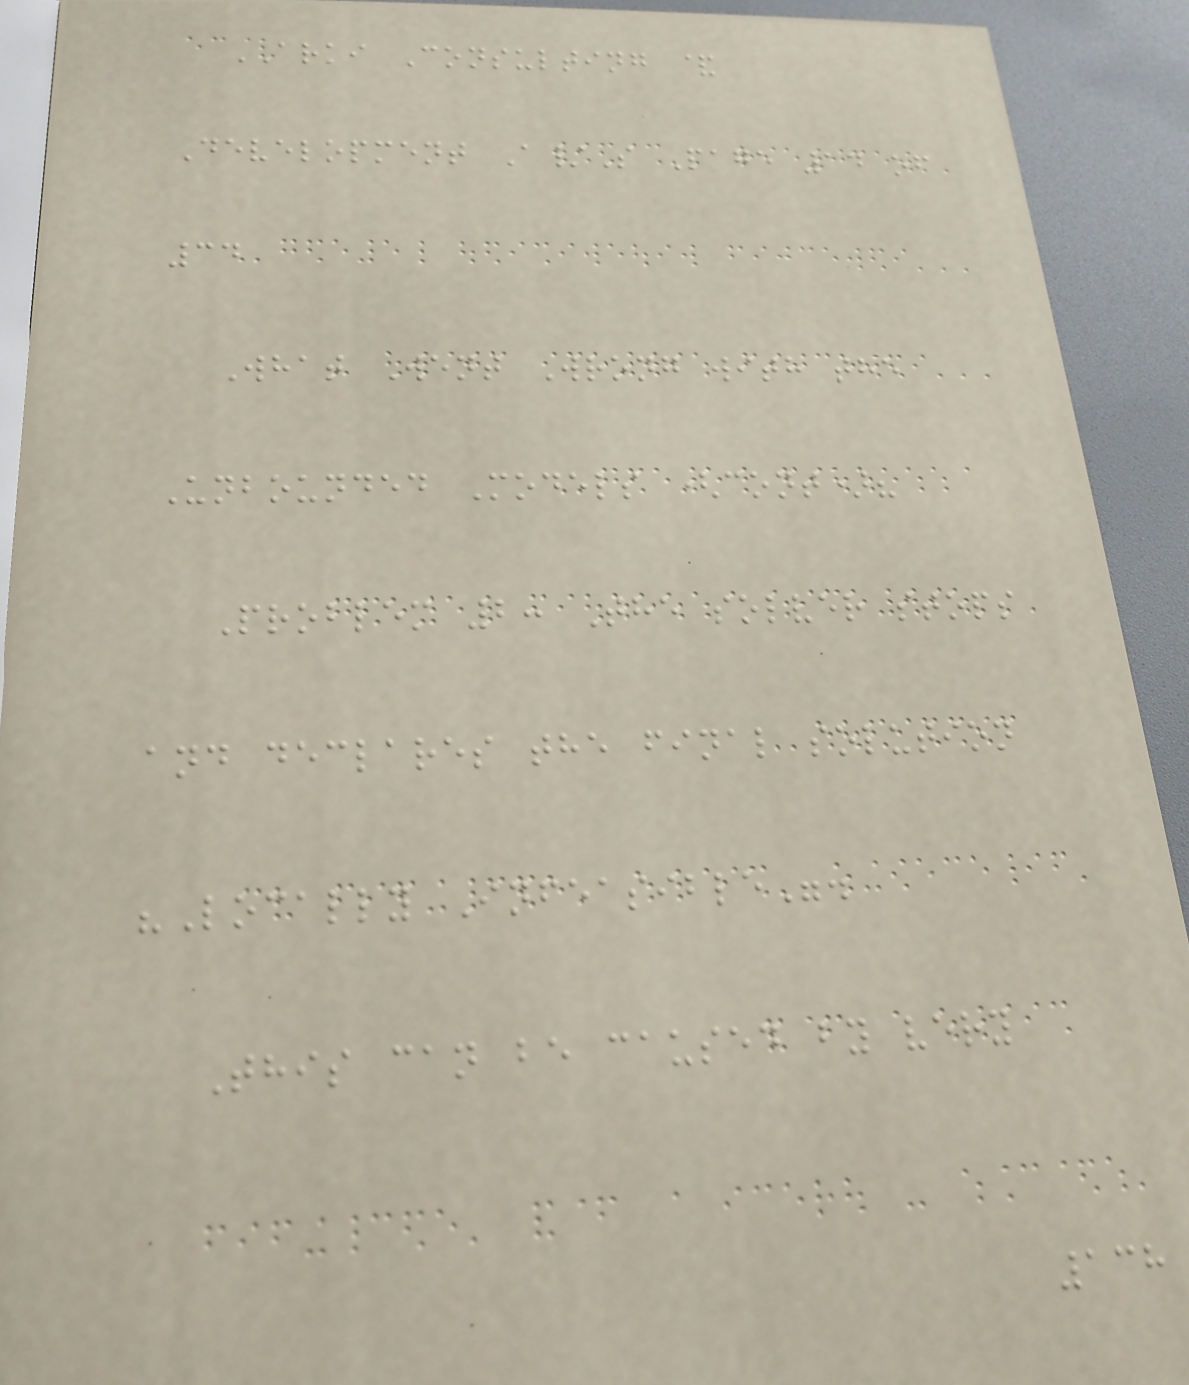ARKI Consulting &
Development A/S Page 14 of
34
What Went Wrong with the
Unbounded Models (cont)?
Problem 2: The solver stops
and declares the final solution
"Locally Infeasible".
This can be caused by very
138
